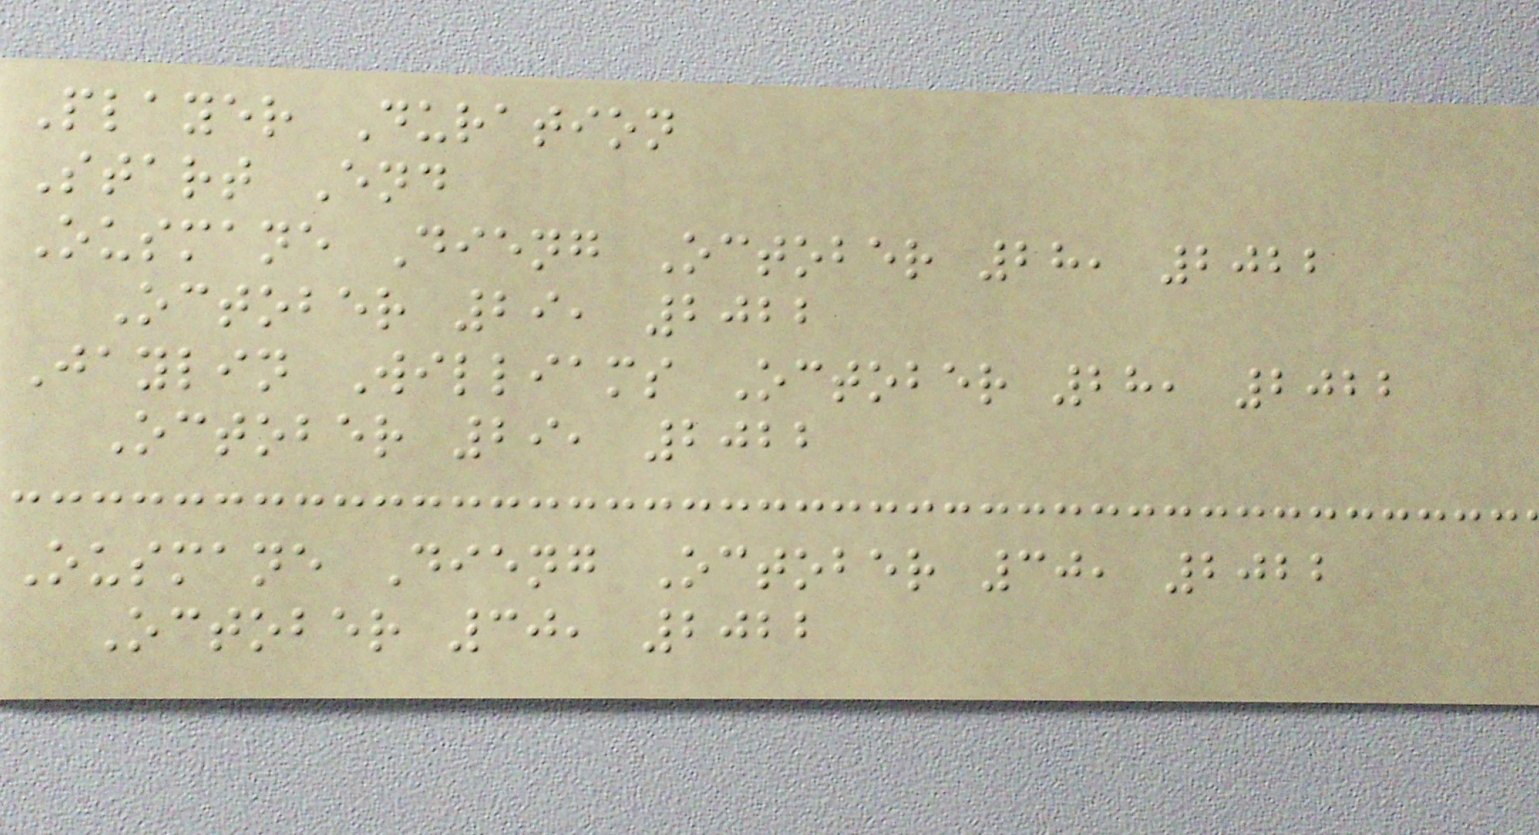Player Duration
Start End
Ousmane Dieng October 28, 2022
October 29, 2022
Jaylin Williams October 28, 2022
October 29, 2022
Ousmane Dieng October 30, 2022
October 30, 2022
